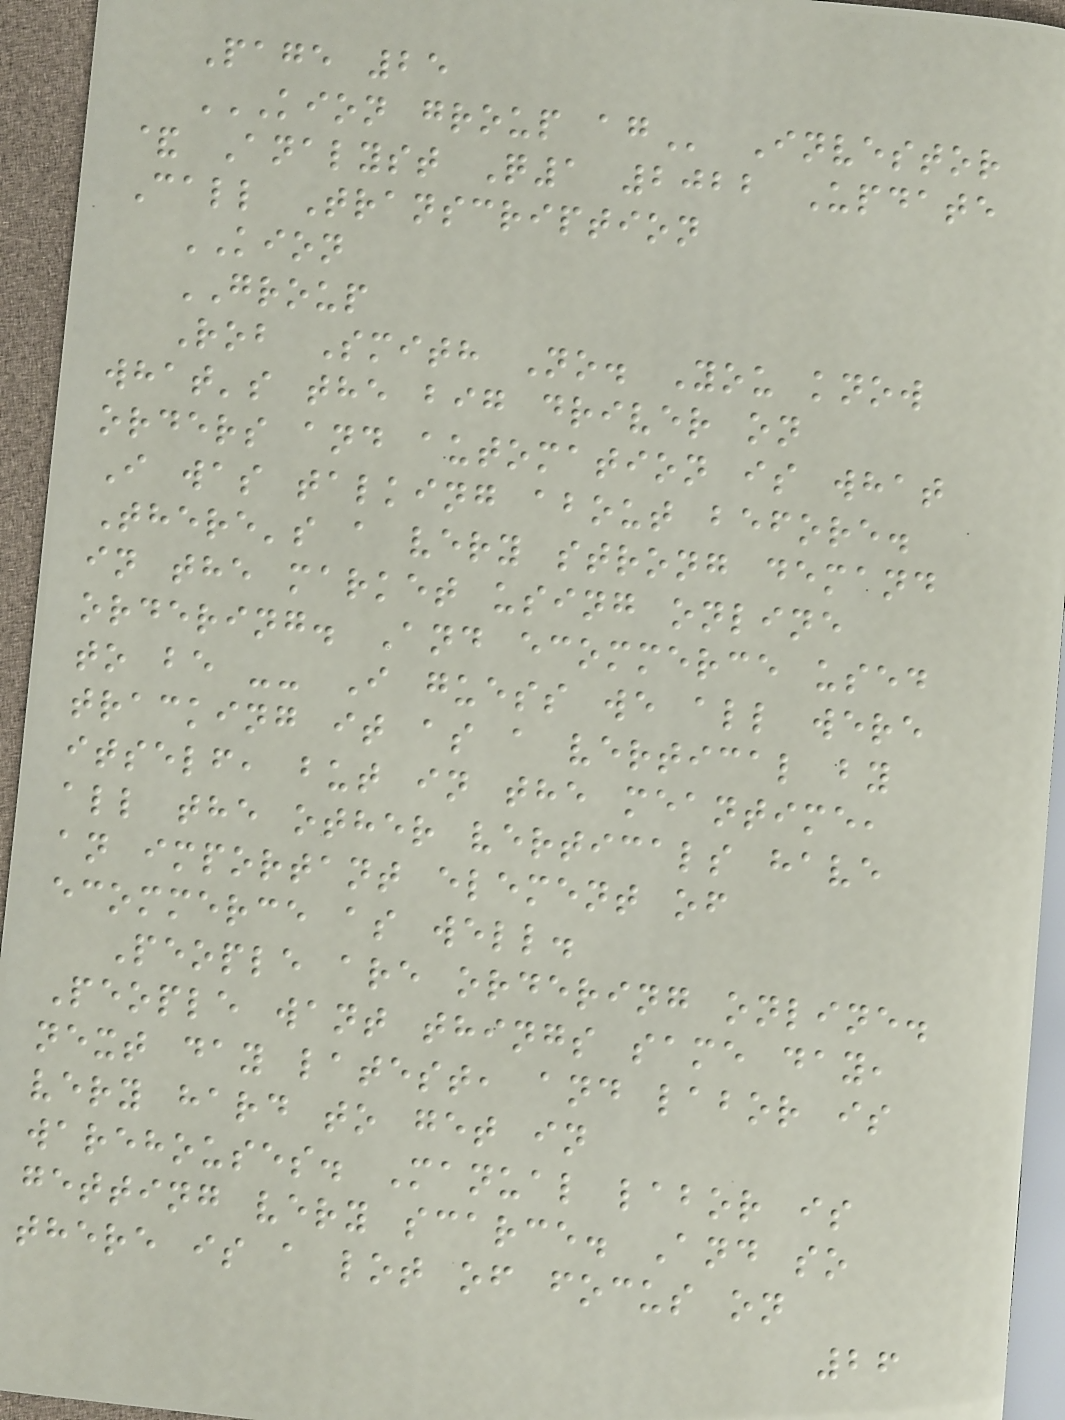Page 25
KION GROUP AG Investor
& Analyst Q1 2022 Update
Call Transcription
KION
GROUP
Rob Smith No. You know
what's the big driver on
orders and automation is what
I was talking about before.
There's a very strong demand
in the market using online
ordering. And ecommerce used
to be -- I guess we all were
tracking it as a vertical by
itself, but in the meantime,
all the other verticals have
an important element of
ecommerce as well.
People are ordering online.
People want things same day,
next day latest, and labor is
very hard to get in
warehouses. Manual labor is
getting very scarce. And so
there is a lot of focus on
26
